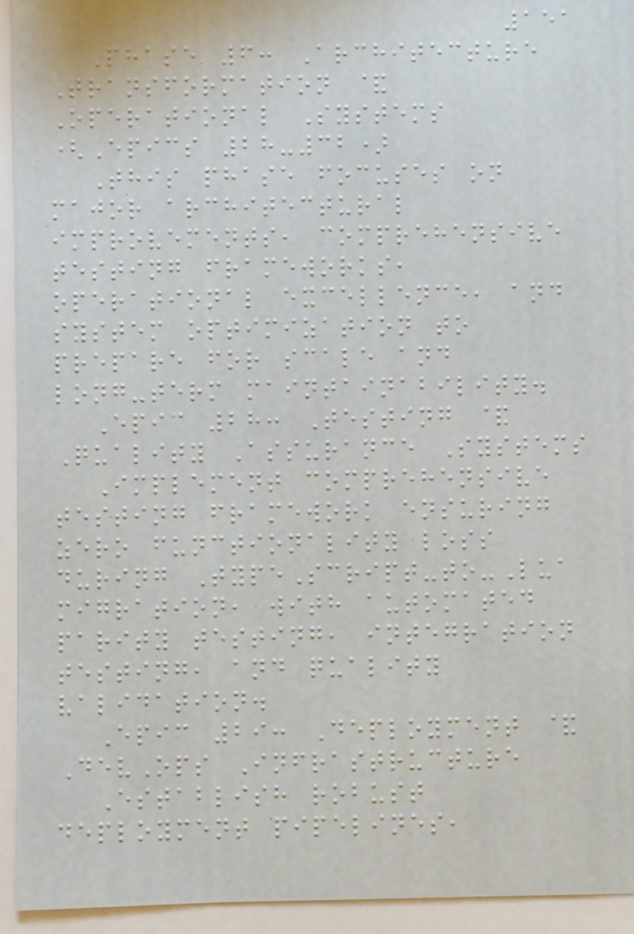151
Phase 6: Architecture
Transformation &
Operational Systems
(Epics 28-32)
This phase focuses on
major architectural
improvements, comprehensive
testing frameworks,
operational excellence, and
system optimization to
prepare for scale and
long-term maintainability.
Epic 28: Testing &
Quality Assurance Systems
Implement comprehensive
testing framework ensuring
zero functionality loss
during TypeScript-to-Lua
migration, with automated
parity testing, integration
testing, and quality
validation.
Epic 29: Deployment &
DevOps Infrastructure
Establish robust
deployment pipelines,
